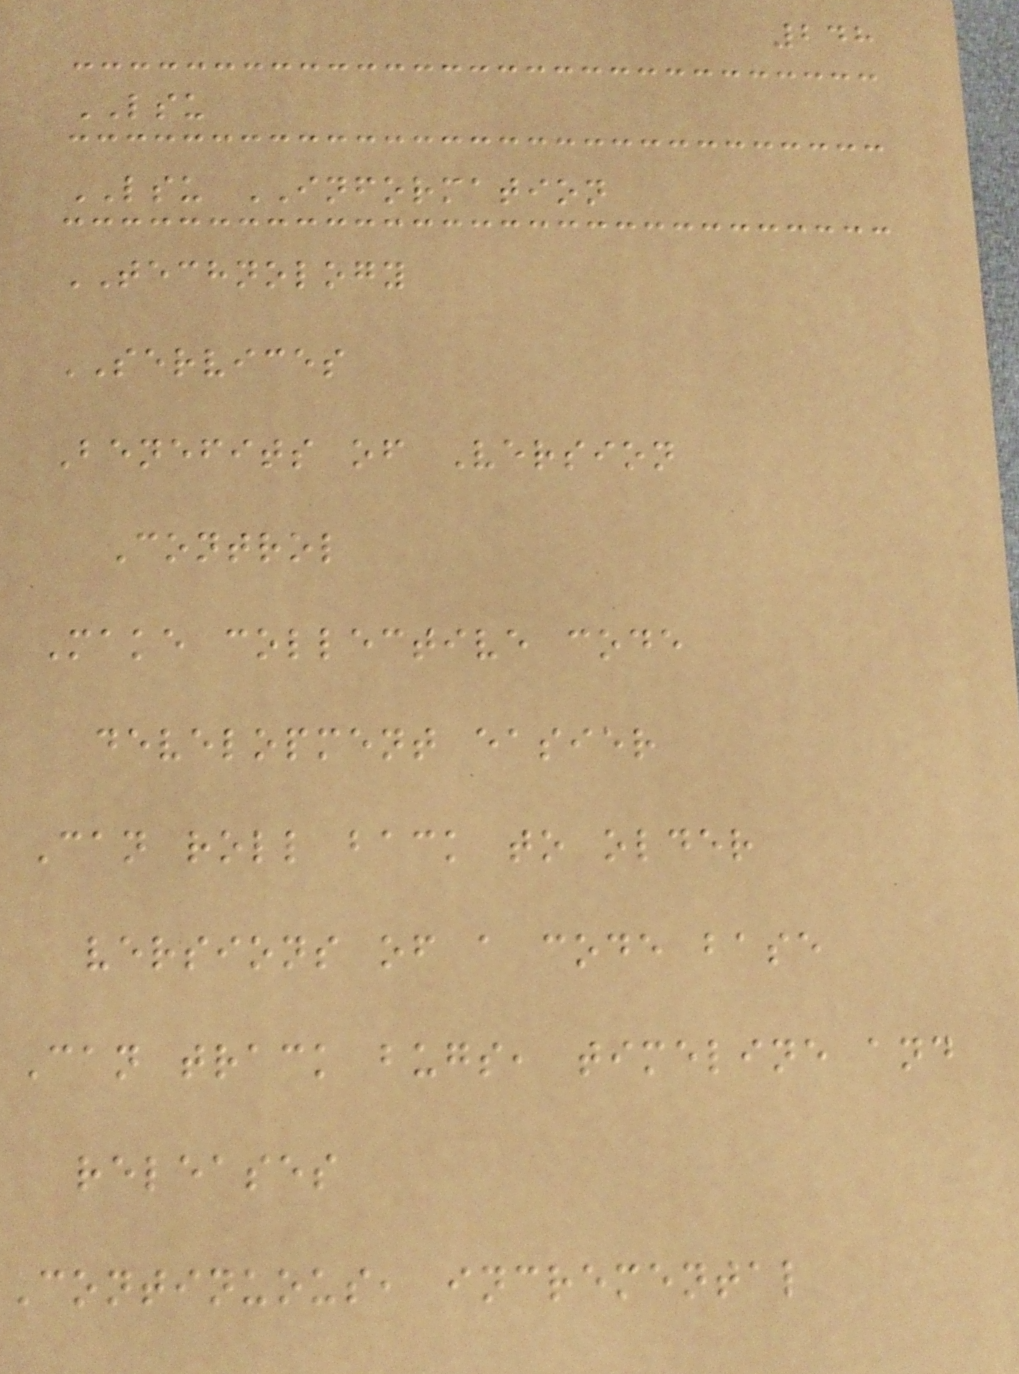248
LSU
LSU INFORMATION
TECHNOLOGY
SERVICES
Benefits of Version
Control
Make collective code
development easier
Can roll back to older
versions of a code base
Can track bugs, timeline and
releases
Continuous, incremental
